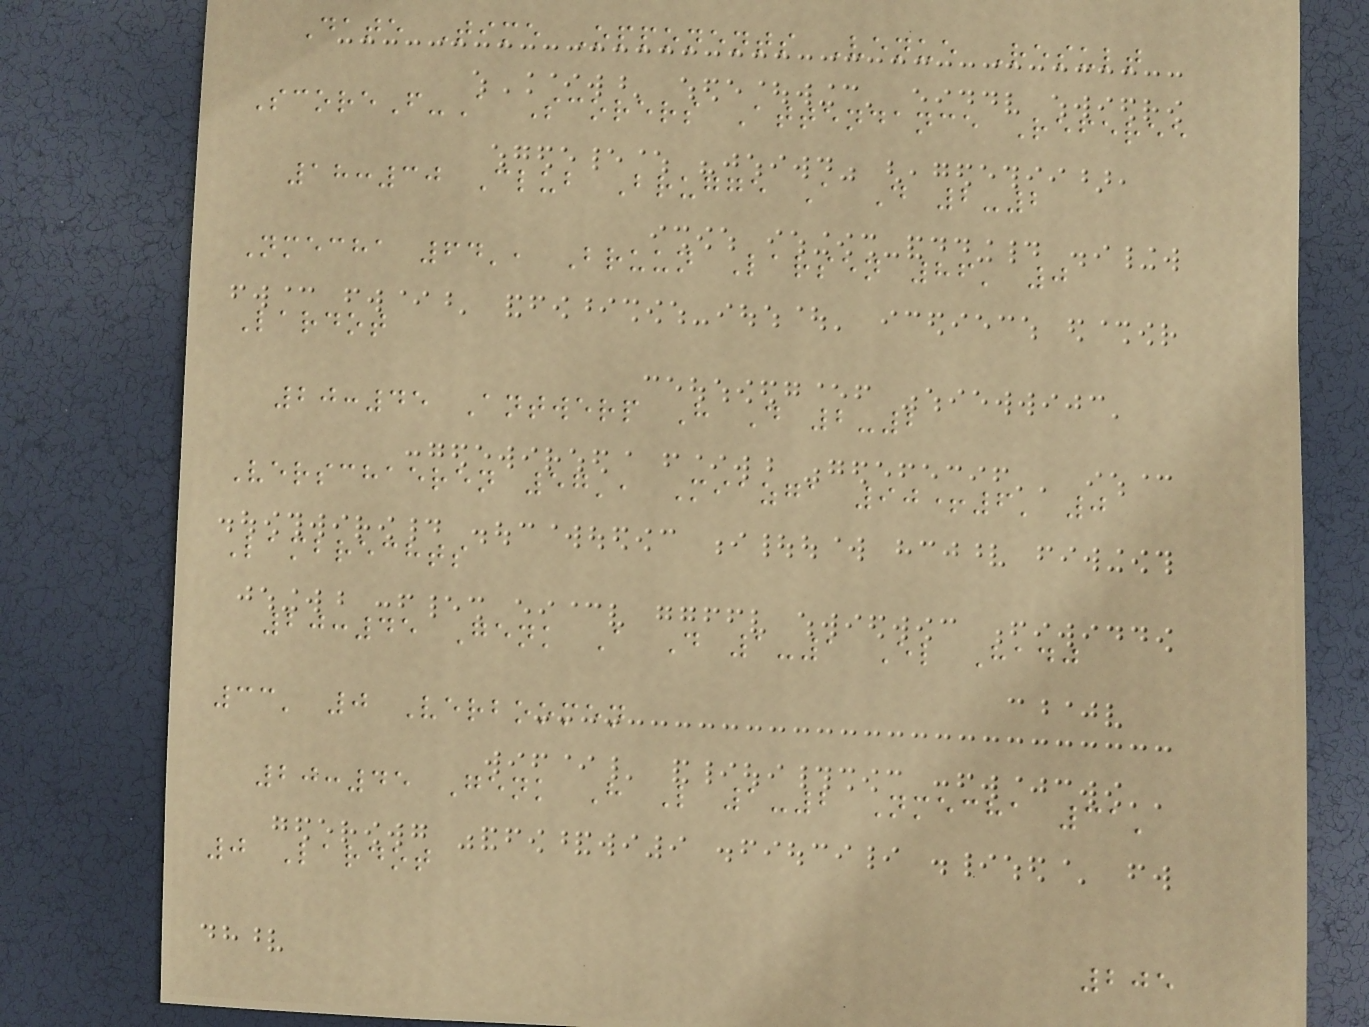Date Time Opponents Venue Result
ScoreF-A Scorers Attendance Referee
18:30 Club Brugge A D 2-2
Nmecha 64', Bruun Larsen 86' 0
Lardot
20:45 Antwerp H D 2-2
Verschaeren 57', Miazga 90+6' 0
Lambrechts
20:45 Genk A D 1-1 El Hadj
33' 0 Verboomen
20:45 Genk H L 1-2 Nmecha 31'
0 Lardot
205
